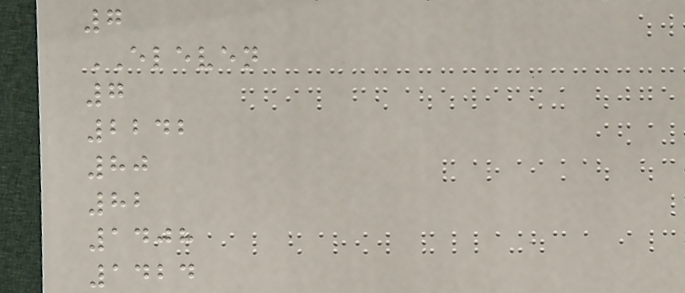7
ELEVEN
7
2242
80
82
1408
1424
